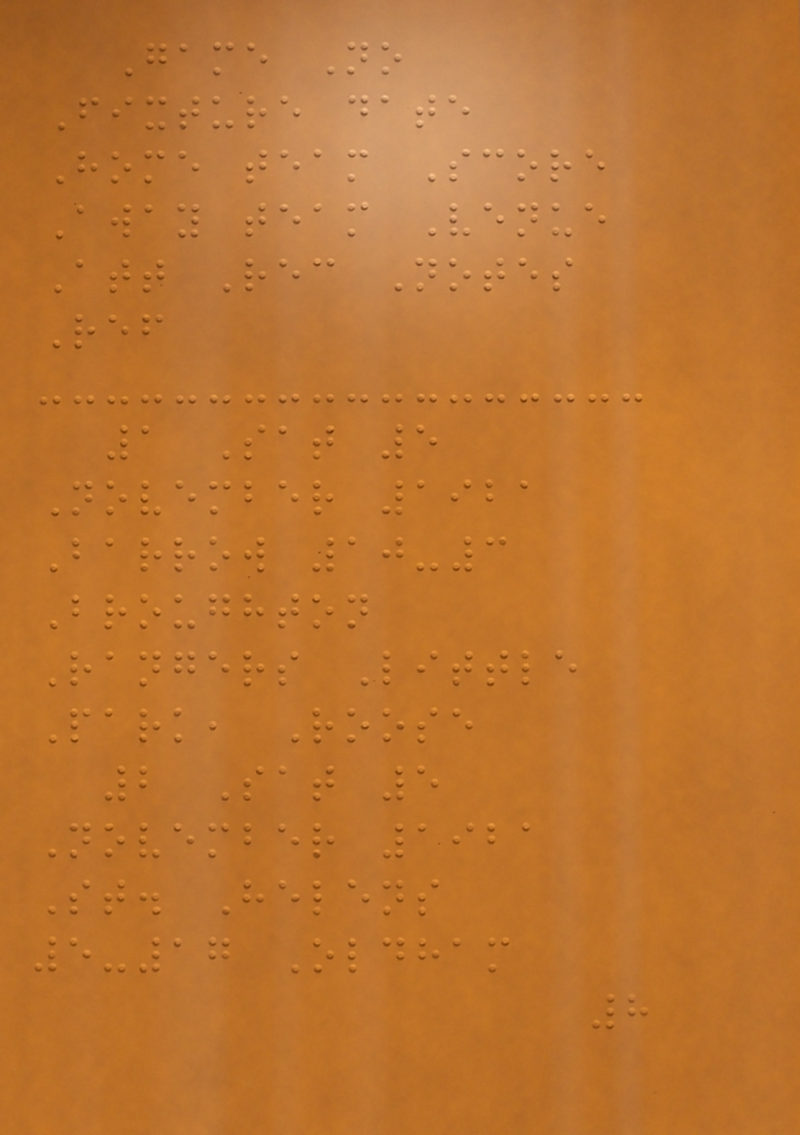Game No
Fixture date
Home team Score
Away team Venue
Att Rec Notes
Ref
1 Sat 5
November 1921
Barrow 10-3
Broughton
Rangers Little
Park, Roose
2 Sat 5
November 1921
St. Helens
5-17 Oldham
8
